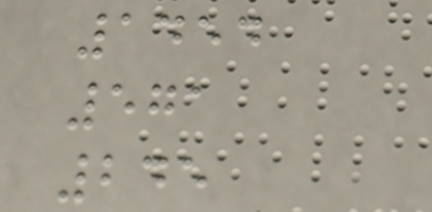1454
571
245
